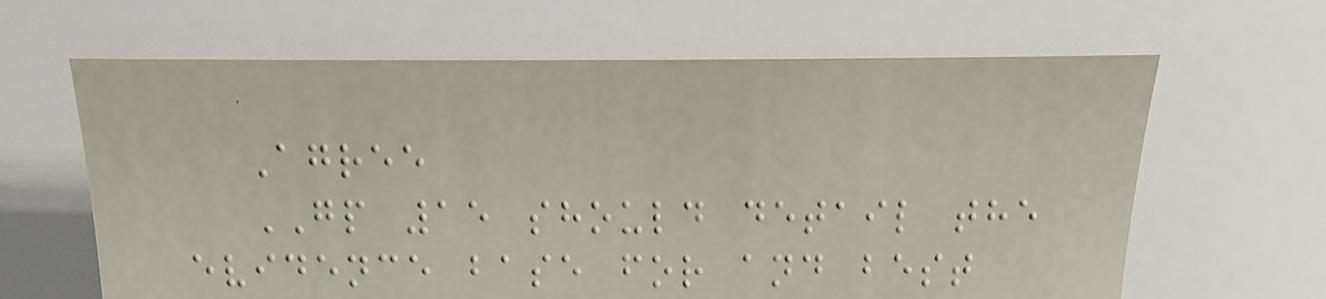Agree
GP 15 should detail the
evidence base for and best
